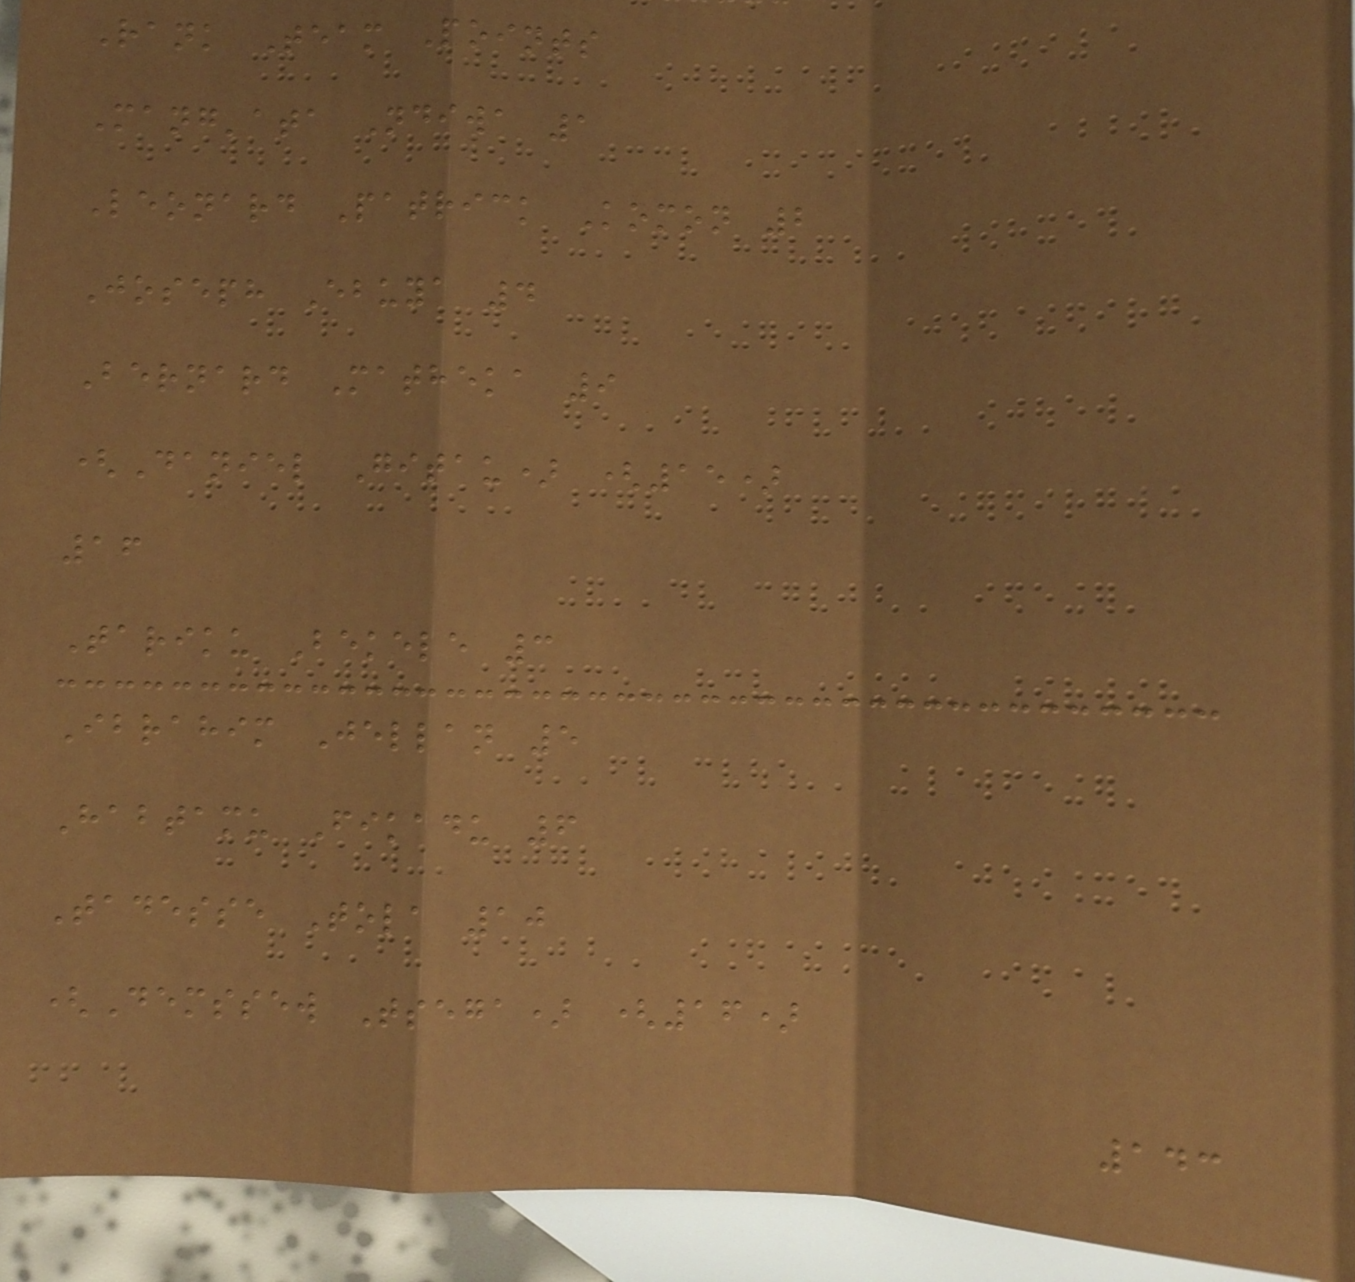Rank Team Points
Mang'ata Ndiwa 1
Leonard Patrick Komon 2
Joseph Ebuya 4
Bernard Matheka 9
(Daniel Gitau) (15)
16
Tariku Bekele 3
Ibrahim Jellan 5
Habtamu Fikadu 6
Tadesse Tola 10
(Demssew Tsega) (16)
143
